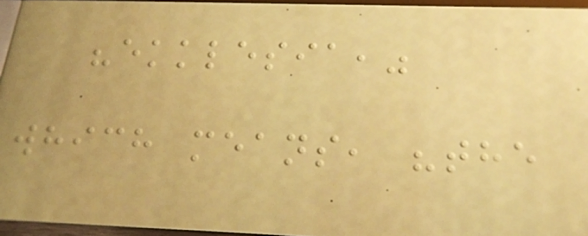"ekklesia,"
which means, "the
